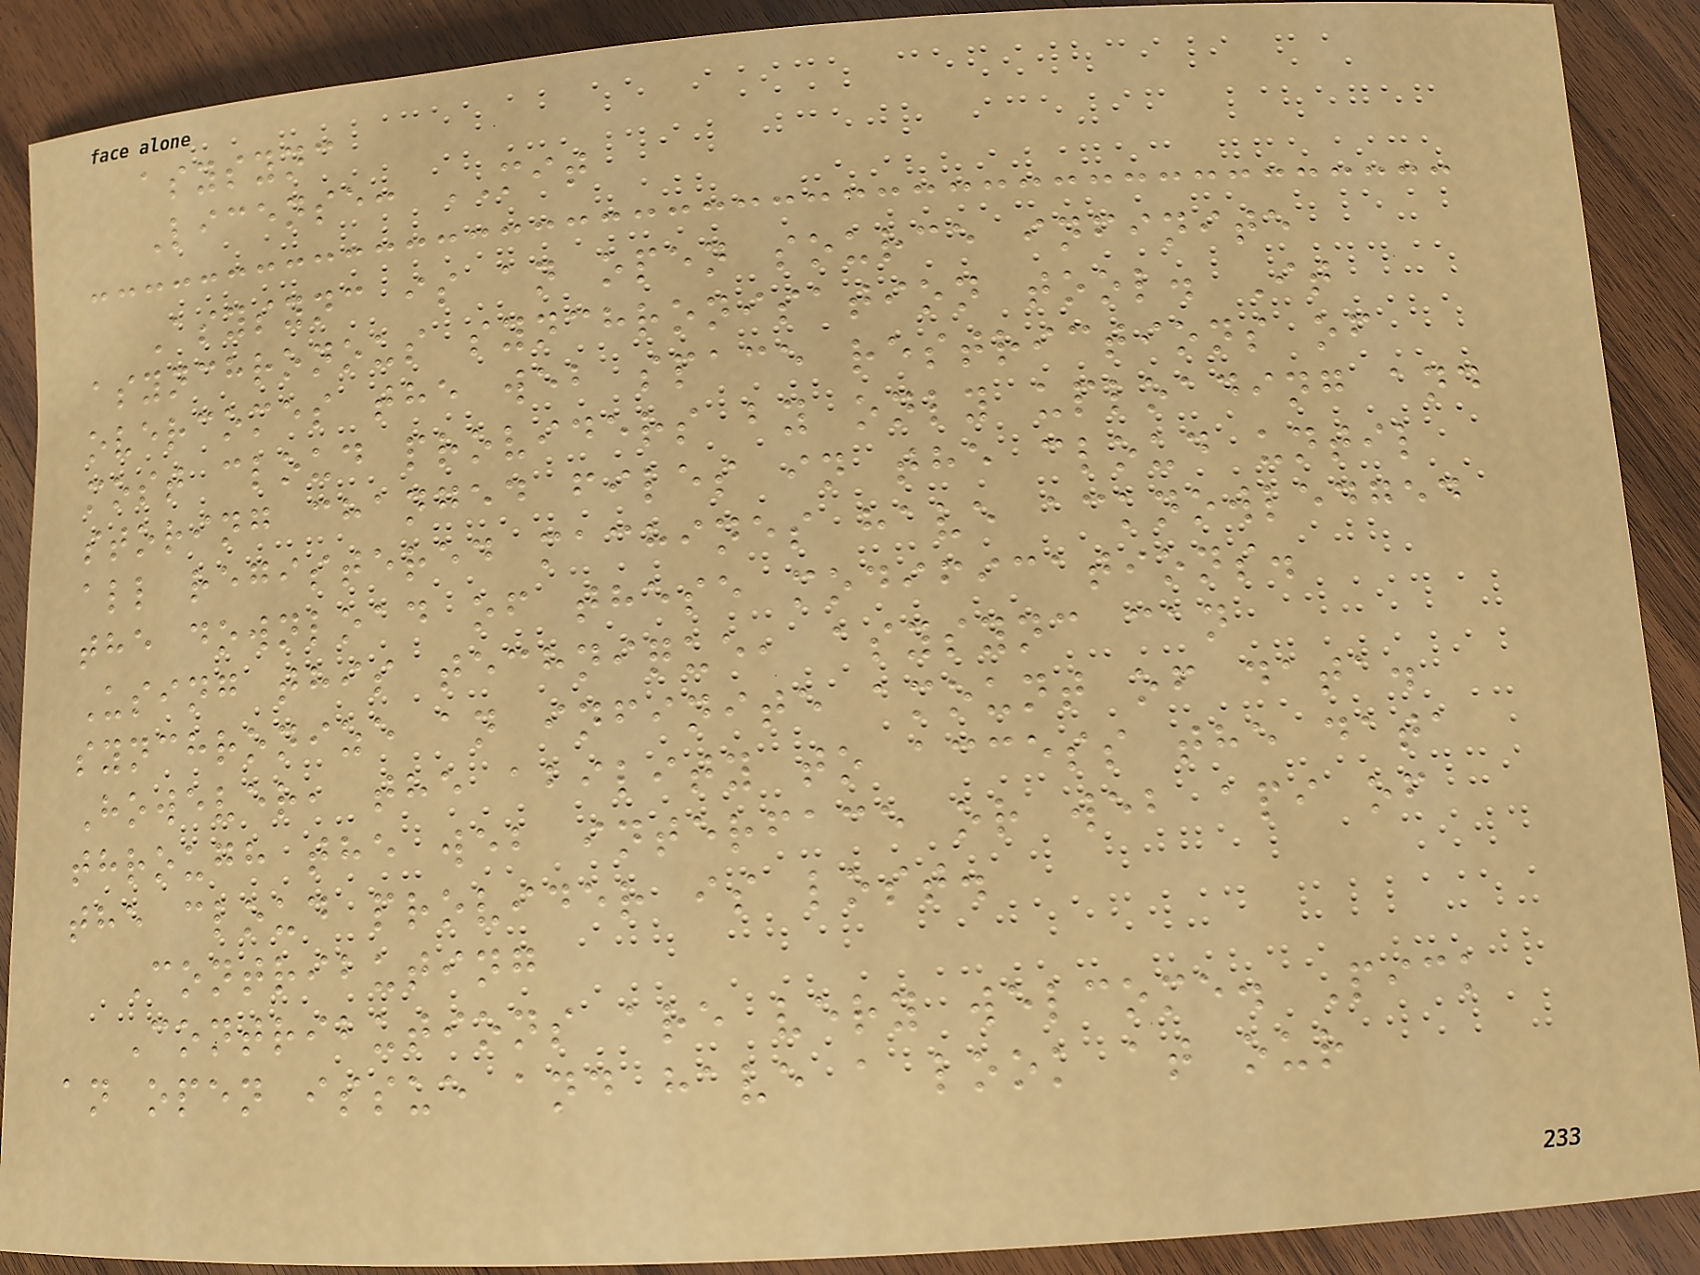asysync
License: MIT
Asysync is an open source infinite
asynchronous synchronisation tool. It
overcomes the web space restrictions of
most cloud providers by only uploading and
storing changed files in the cloud until
all registered machines have acknowledged
the download of these modifications.
Using this technique, asysync can
synchronize an infinite amount of data.
However, the ability to access the data
through the web interface or web api of
the cloud provider is lost.
Contributing
Contributions are very welcome. Pick
an open issue and have a look at our
